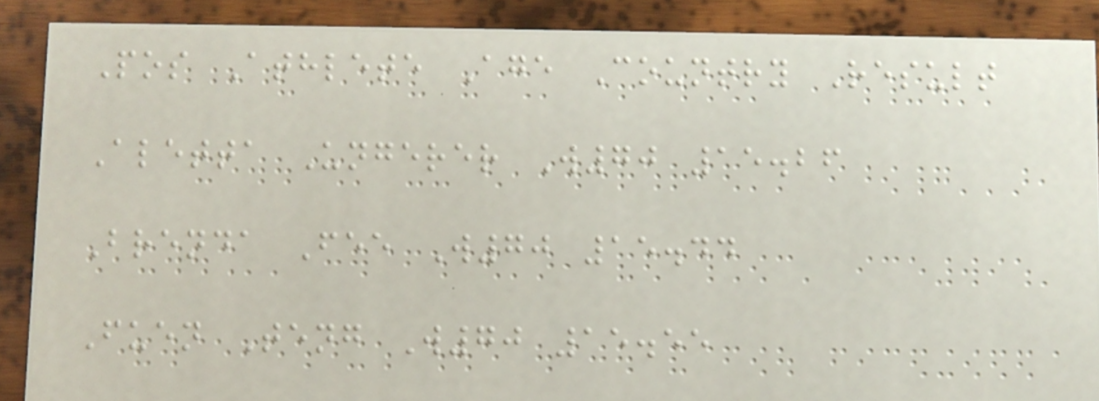Pos Athlete Age Country Result
Aletta Ungerer W70 15.26
Brenda Fee W70 15.44
Fuen Teng W70 15.55
